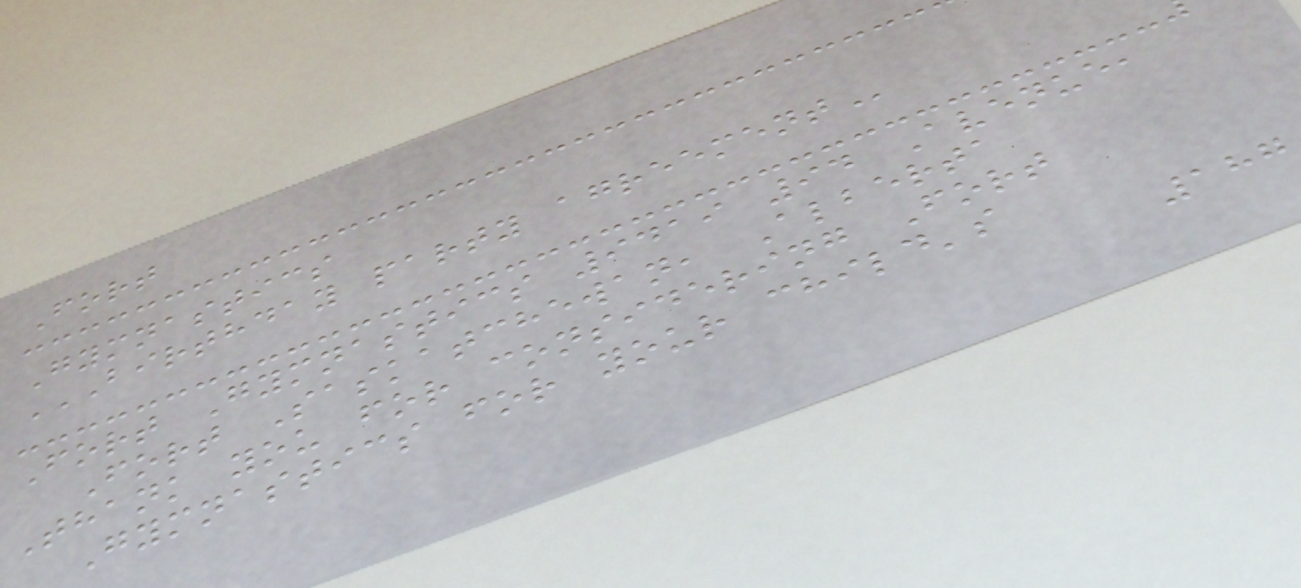Fort
Gymnastics
BIRTHDAY PARTY AGREEMENT
Fort Gymnastics 9419 94 Avenue,
Fort Saskatchewan, Alberta
Thank you for considering Fort
Gymnastics for your child's
187
